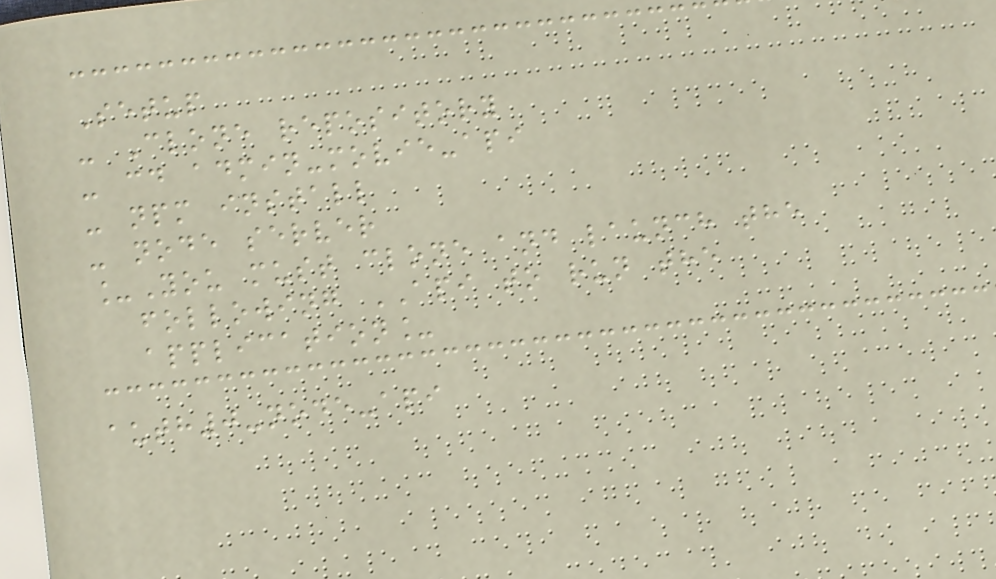Setup
- Clone repository
- cd admin-movie-api
- npm install
- node server
_You must clone and launch the
following API to run the
application_
auth0-node-api
